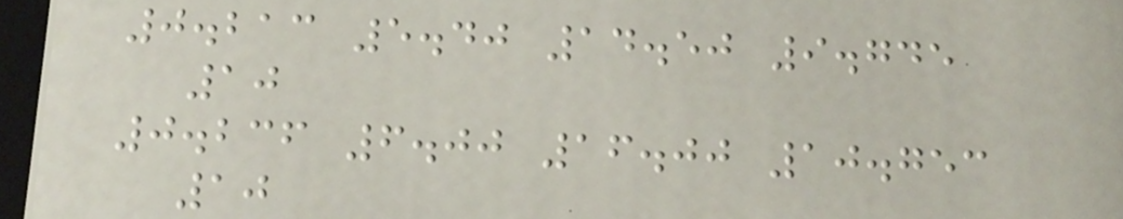0.213 5.40 14.50 9.745
10
0.236 6.00 16.00 10.753
10
